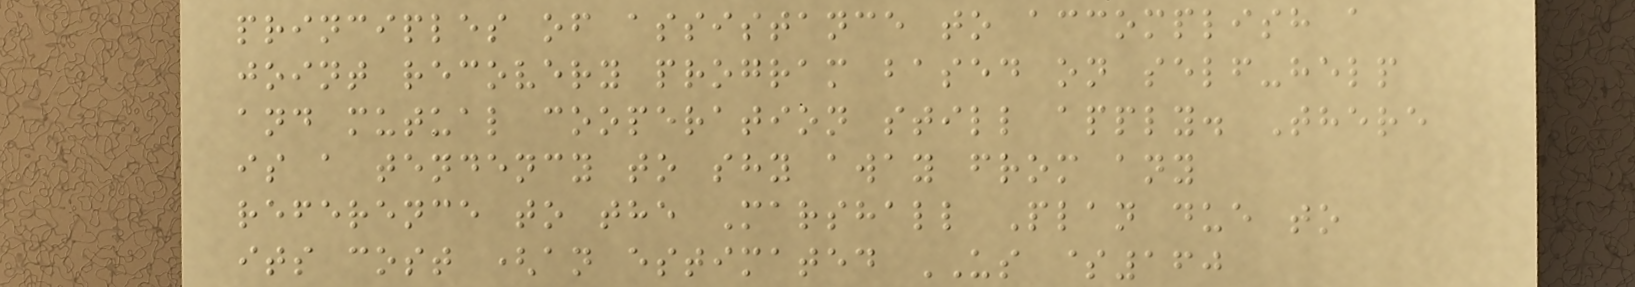principles of assistance to accomplish a
joint recovery program based on self-help
and mutual cooperation still apply. There
is a tendency to shy away from any
reference to the Marshall Plan due to
its cost (an estimated US $160
